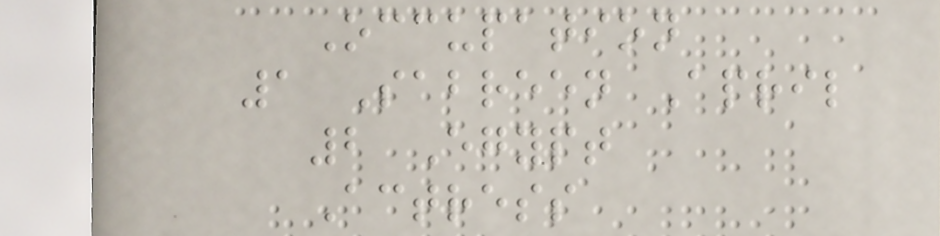Occupation
1 Sabreen April
2 Egypt
Actress
